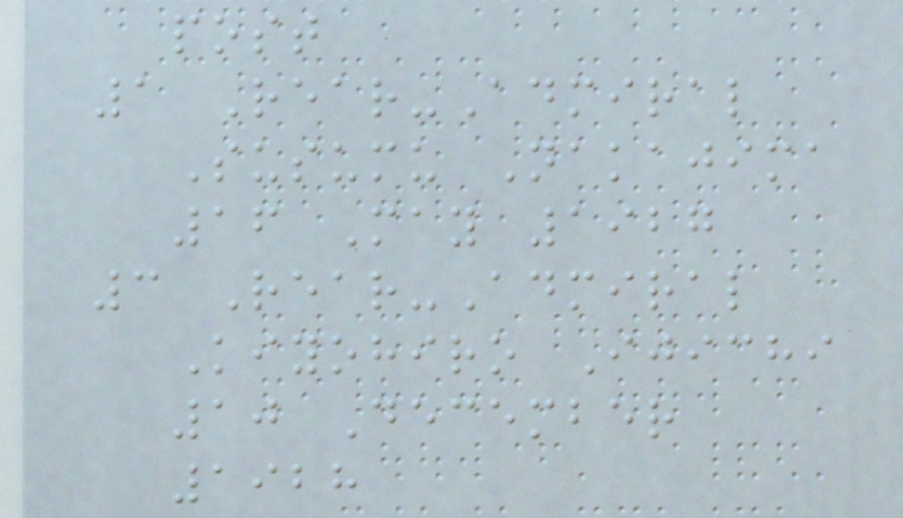post
1 Rear-Admiral
Susumu Nakajima
16 May 1927
3 Rear-Admiral
Kiyohiro Ijichi
10 December
1928
